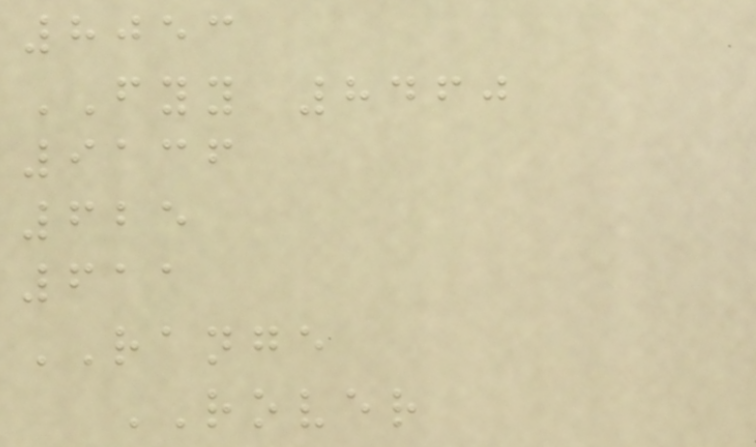8053
FYY 8460
9136
625
611
RANGE
ROVER
